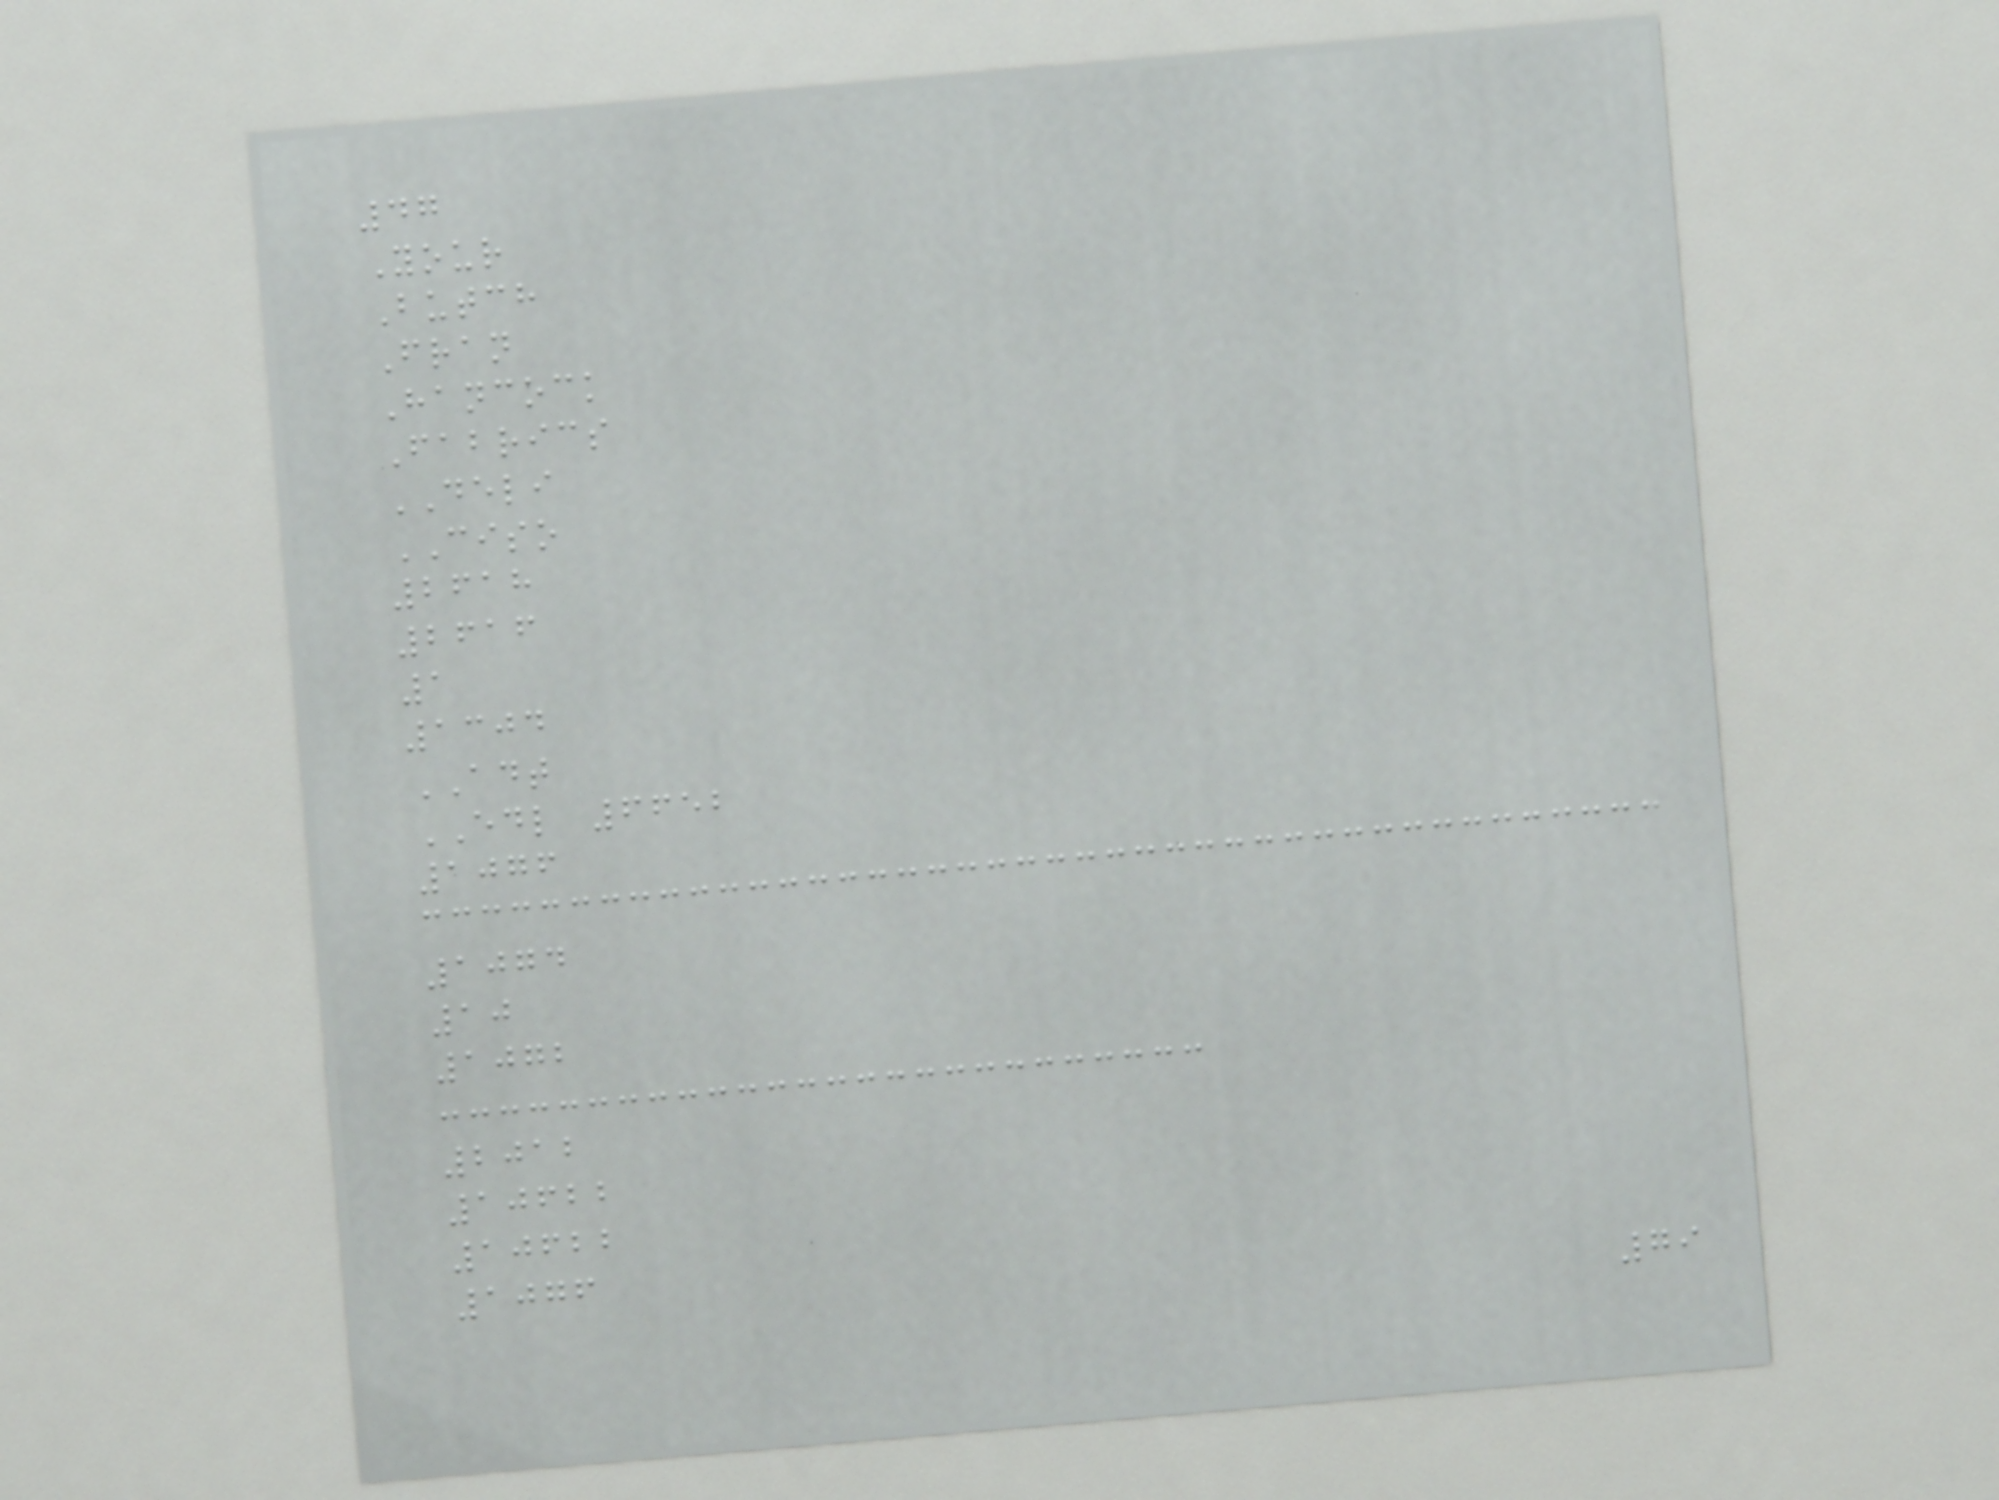47
Your
Butch
Fran
Hancock
Fabrics
DELI
CISO
2618
2616
1
1304
ADT
EDL 6652
1076
1074
10
1072
2012
10622
10622
1076
79
